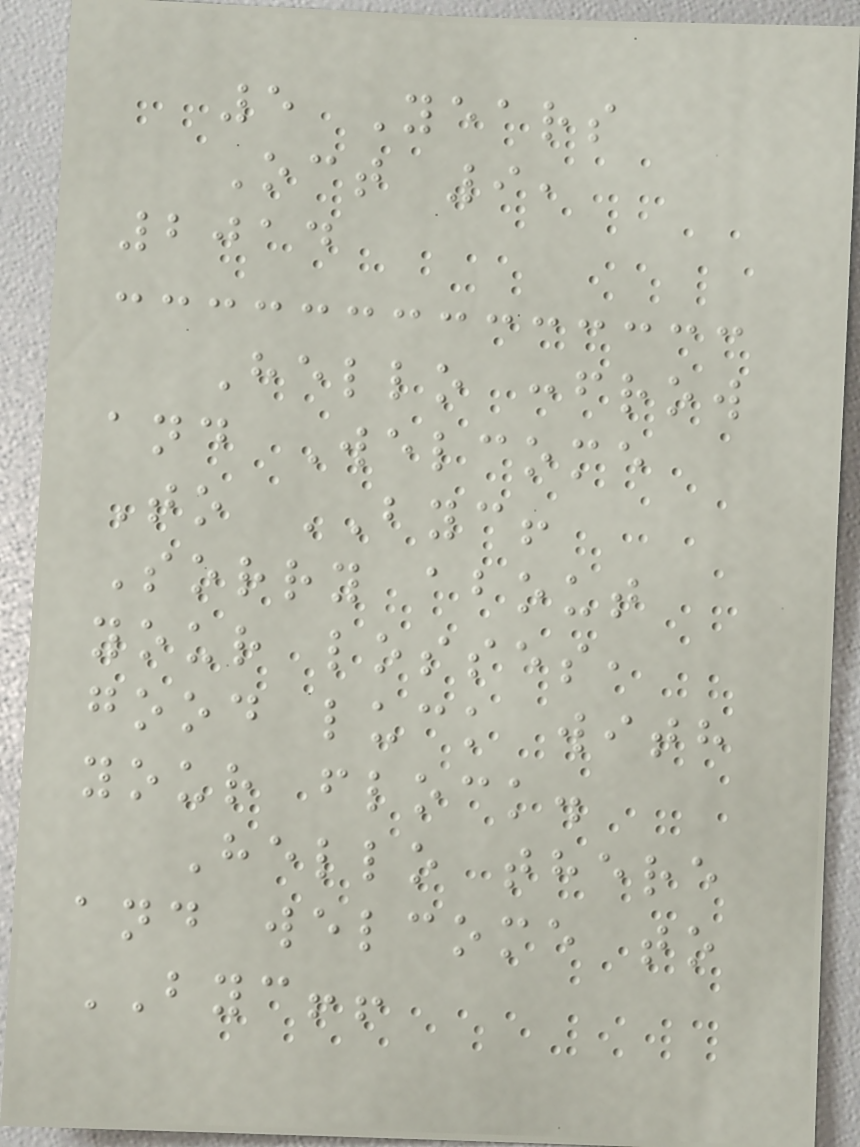5 Years
Oct 9,
2014
Hello :frow
and Welcome
To BYC!
Sorry about
your losses,
good luck with
your flock.
Hello there
and welcome to
BYC!!
